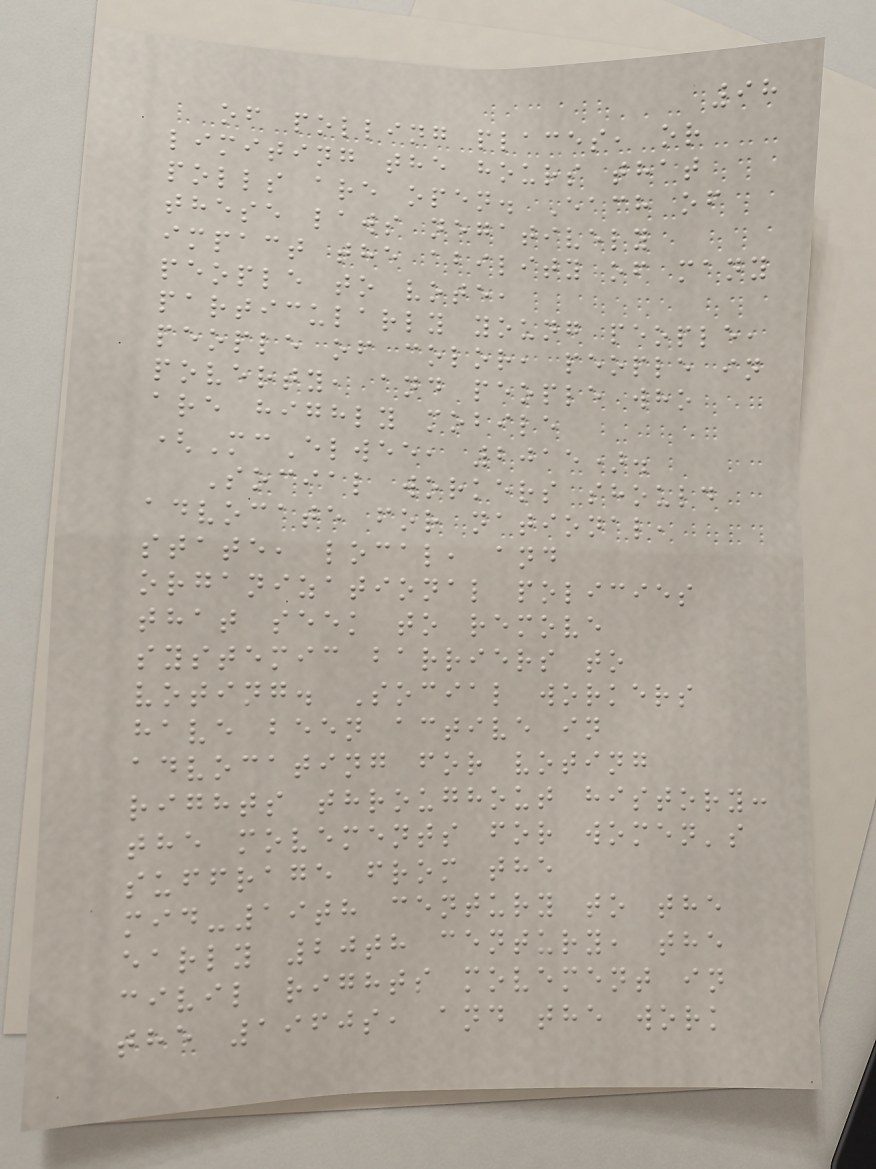98
of polling places, or
limiting the hours that
polls are open. Each of
these laws negatively
impact the ability of many
people to vote,
particularly young people,
people of color, people in
poverty, and people who
are highly mobile
(McElwee, 2015).
Social workers should
advocate for national,
state, local, and
organizational policies
that seek to remove
systemic barriers to
voting. Social workers
have been active in
advocating for voting
rights throughout history:
the movements for women's
suffrage from the
mid-19th century to the
early 20th century, the
civil rights movement in
the 1960s, and the work
